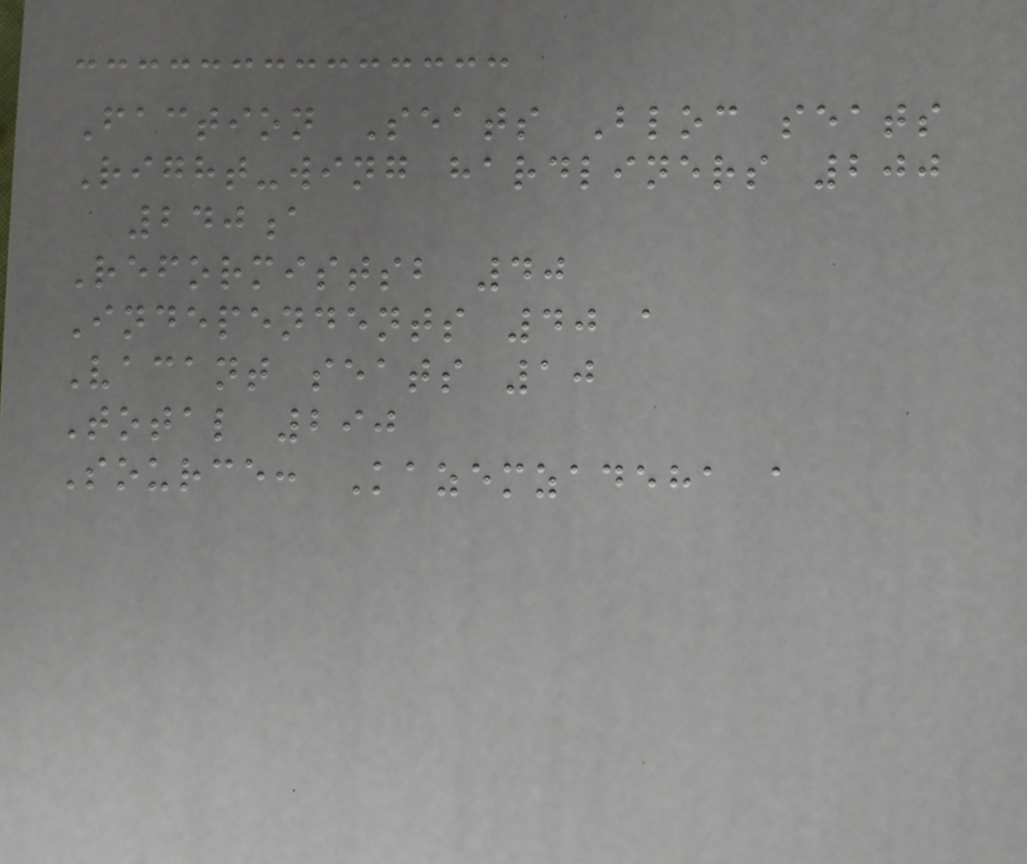Faction Seats Bloc seats
Right-wing hardliners 200
240a
Reformistsb 40
Independents 40 a
Vacant seats 10
Total 290
Source: Kazemzadeha a
